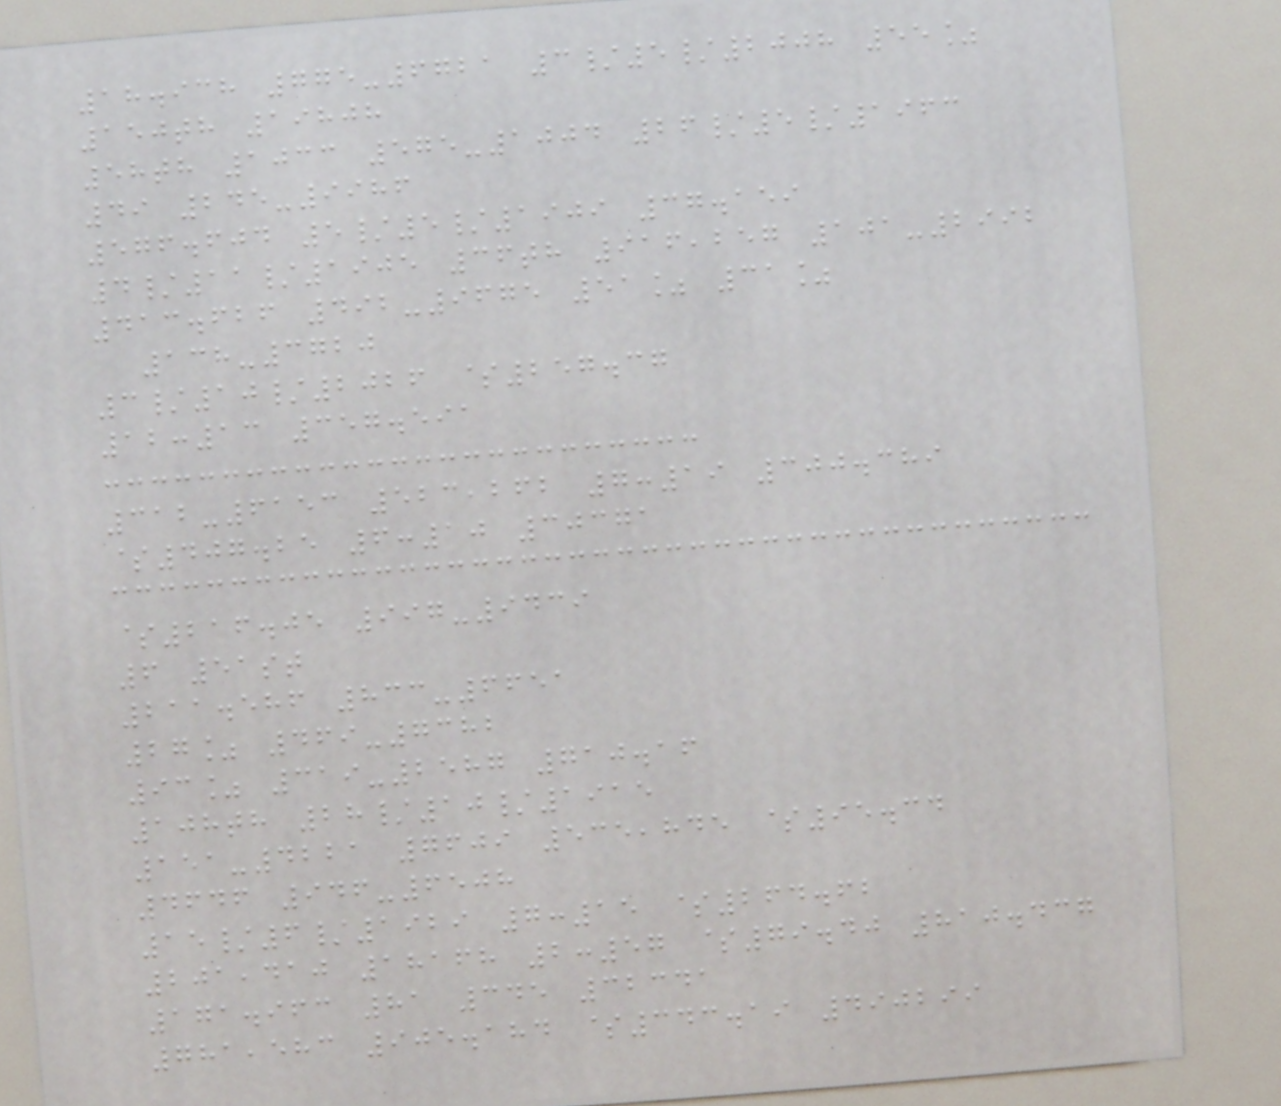18.938 775-6721 3/5/2008 55%
150th 19808
58th 1033 575-1004 26/5/1963
49 245-9986
576.604 5/5/1909 37.159
4/11/1905 36th 916,257 101-2992
413.626 492-9675 51% 31%
138-3720
3/10/2026 $257.37
12:13 357.591
312-6153 523,262 7:19 300.389
$407.25 6:10 30371
$216.05 997-9439
6 51st
211.586 833-6651
27% 469-7382
93% 319-2587 710.16
108th 28/10/1915
151-4221 7609 535,845 $95.34
4646 946-6508
15/6/1929 7:15 $264.62
201,410 18168 2:57 $79.40 810.437
171.963 81 345 32341
781,583 905.184 $343.19 490299
